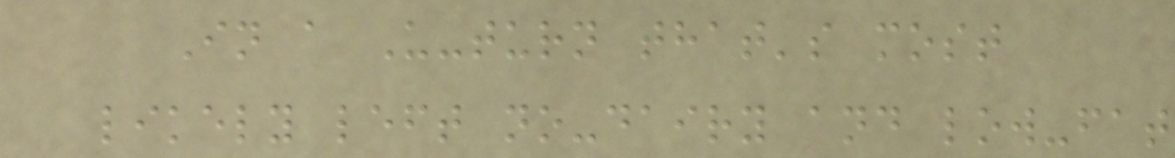In a U-turn that's most
likely left no-dairy and low-fat
